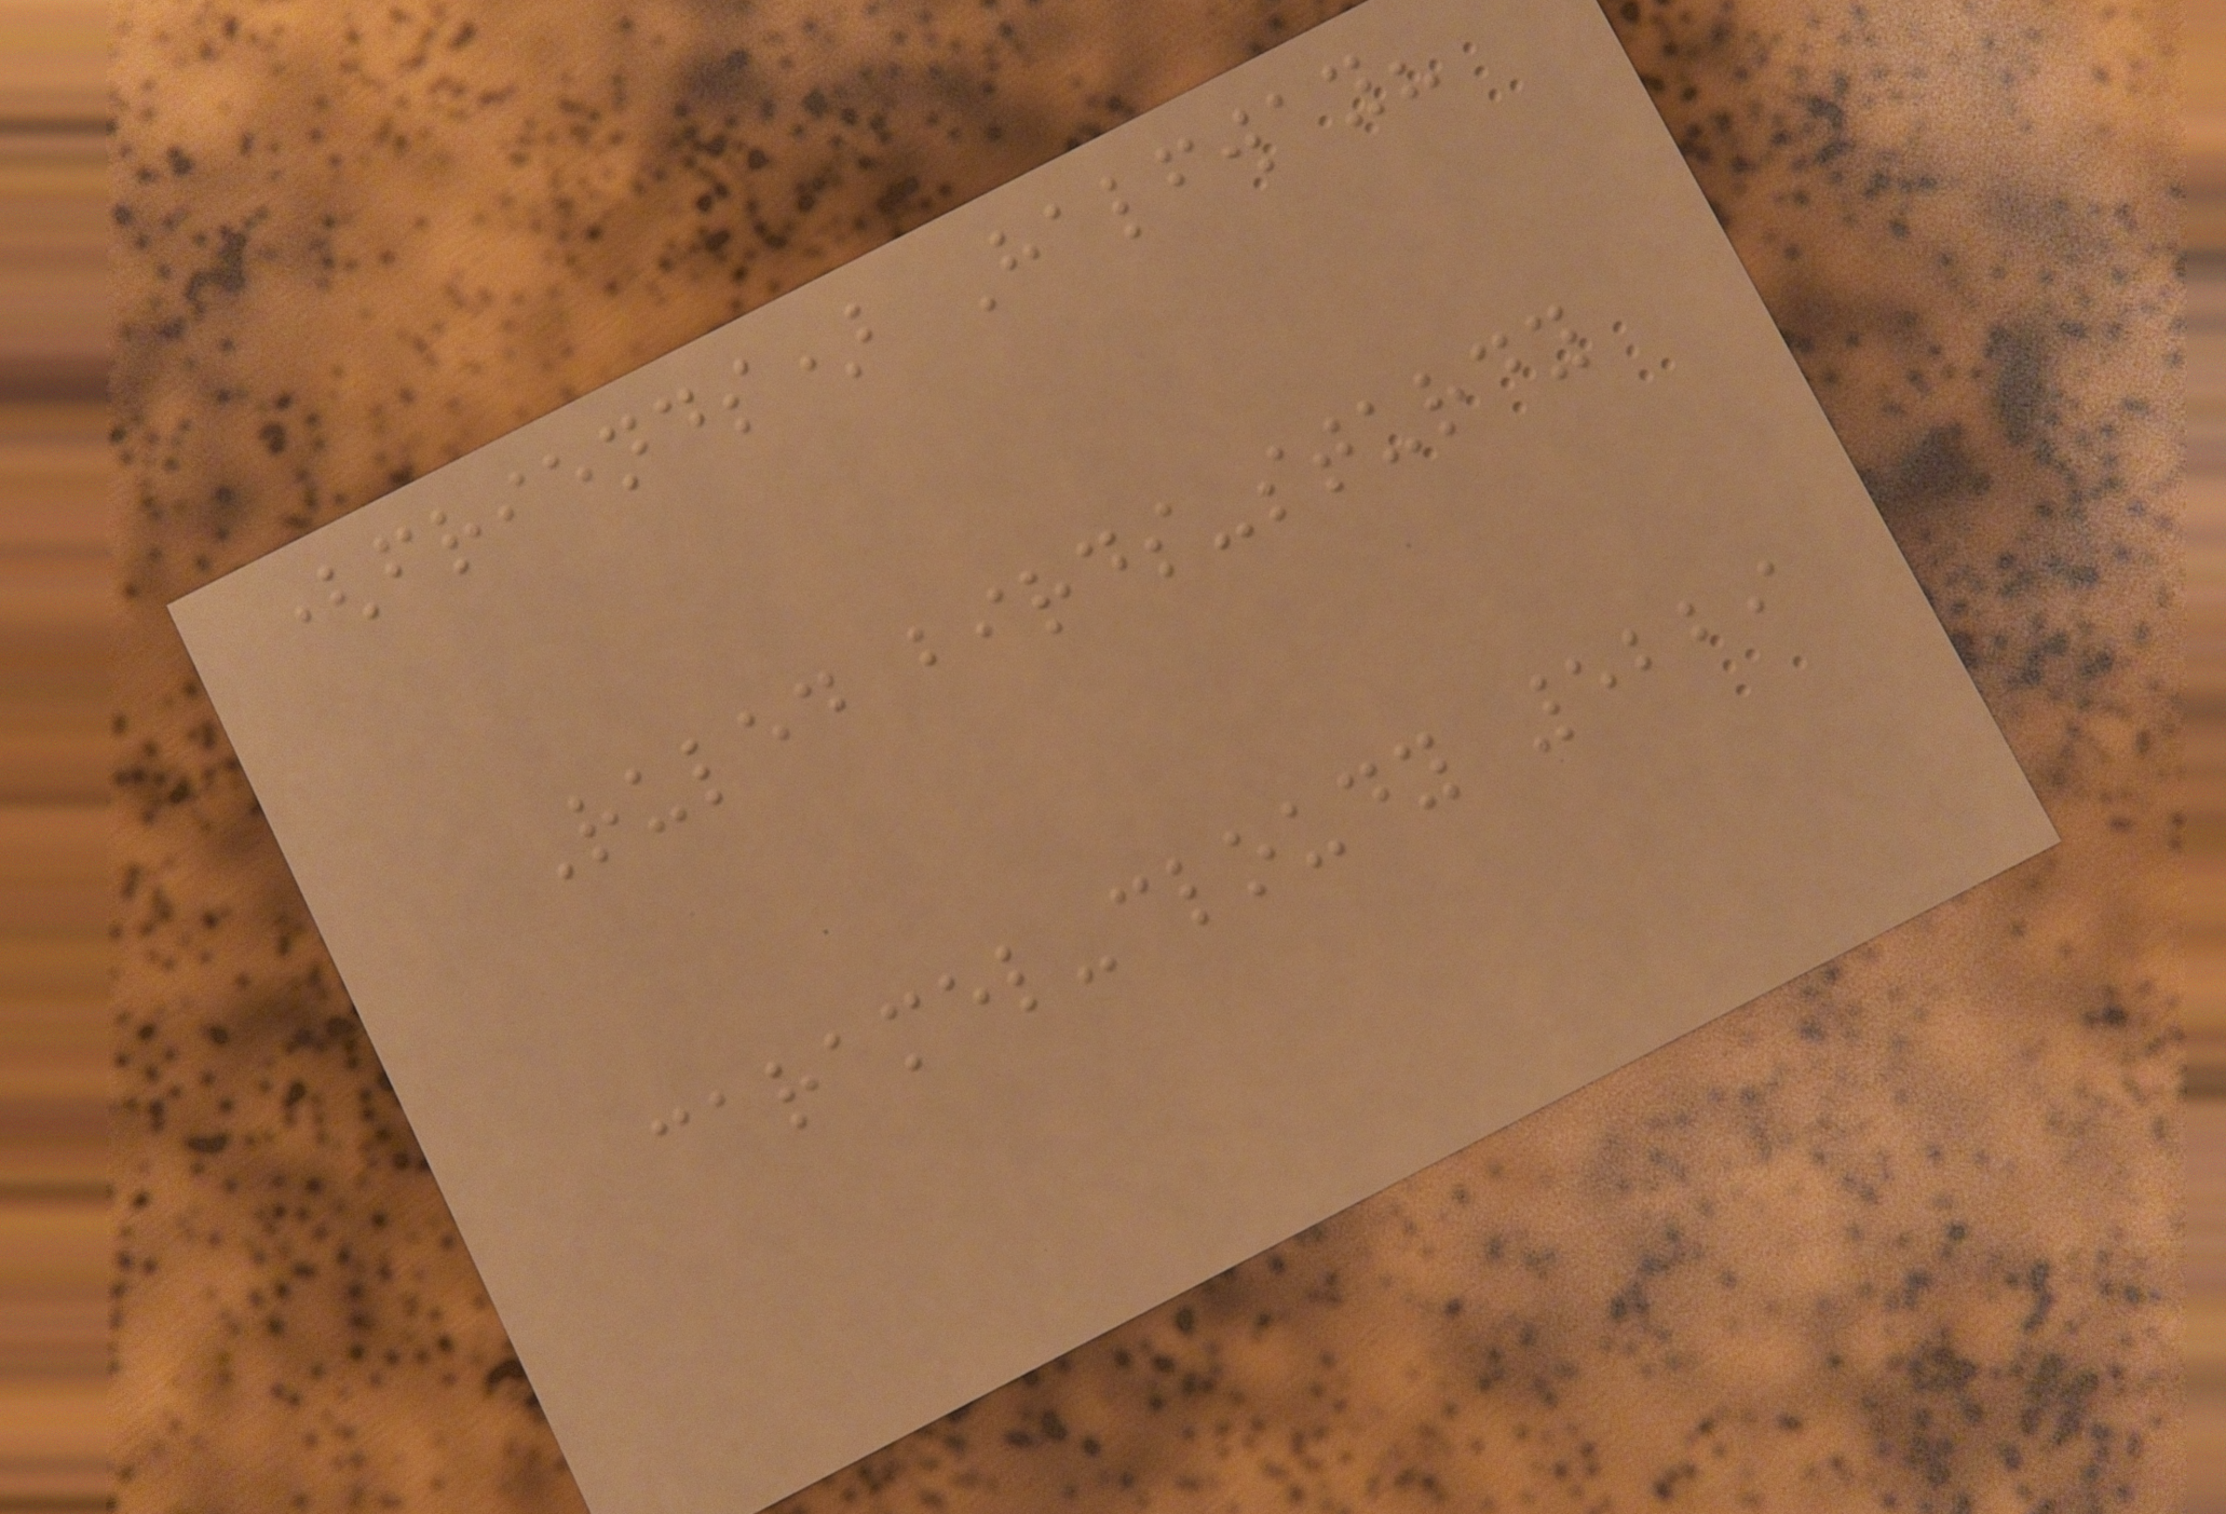(friends) Halfway?
Ruled birds-sturdy
caramel-cloudy 5229
